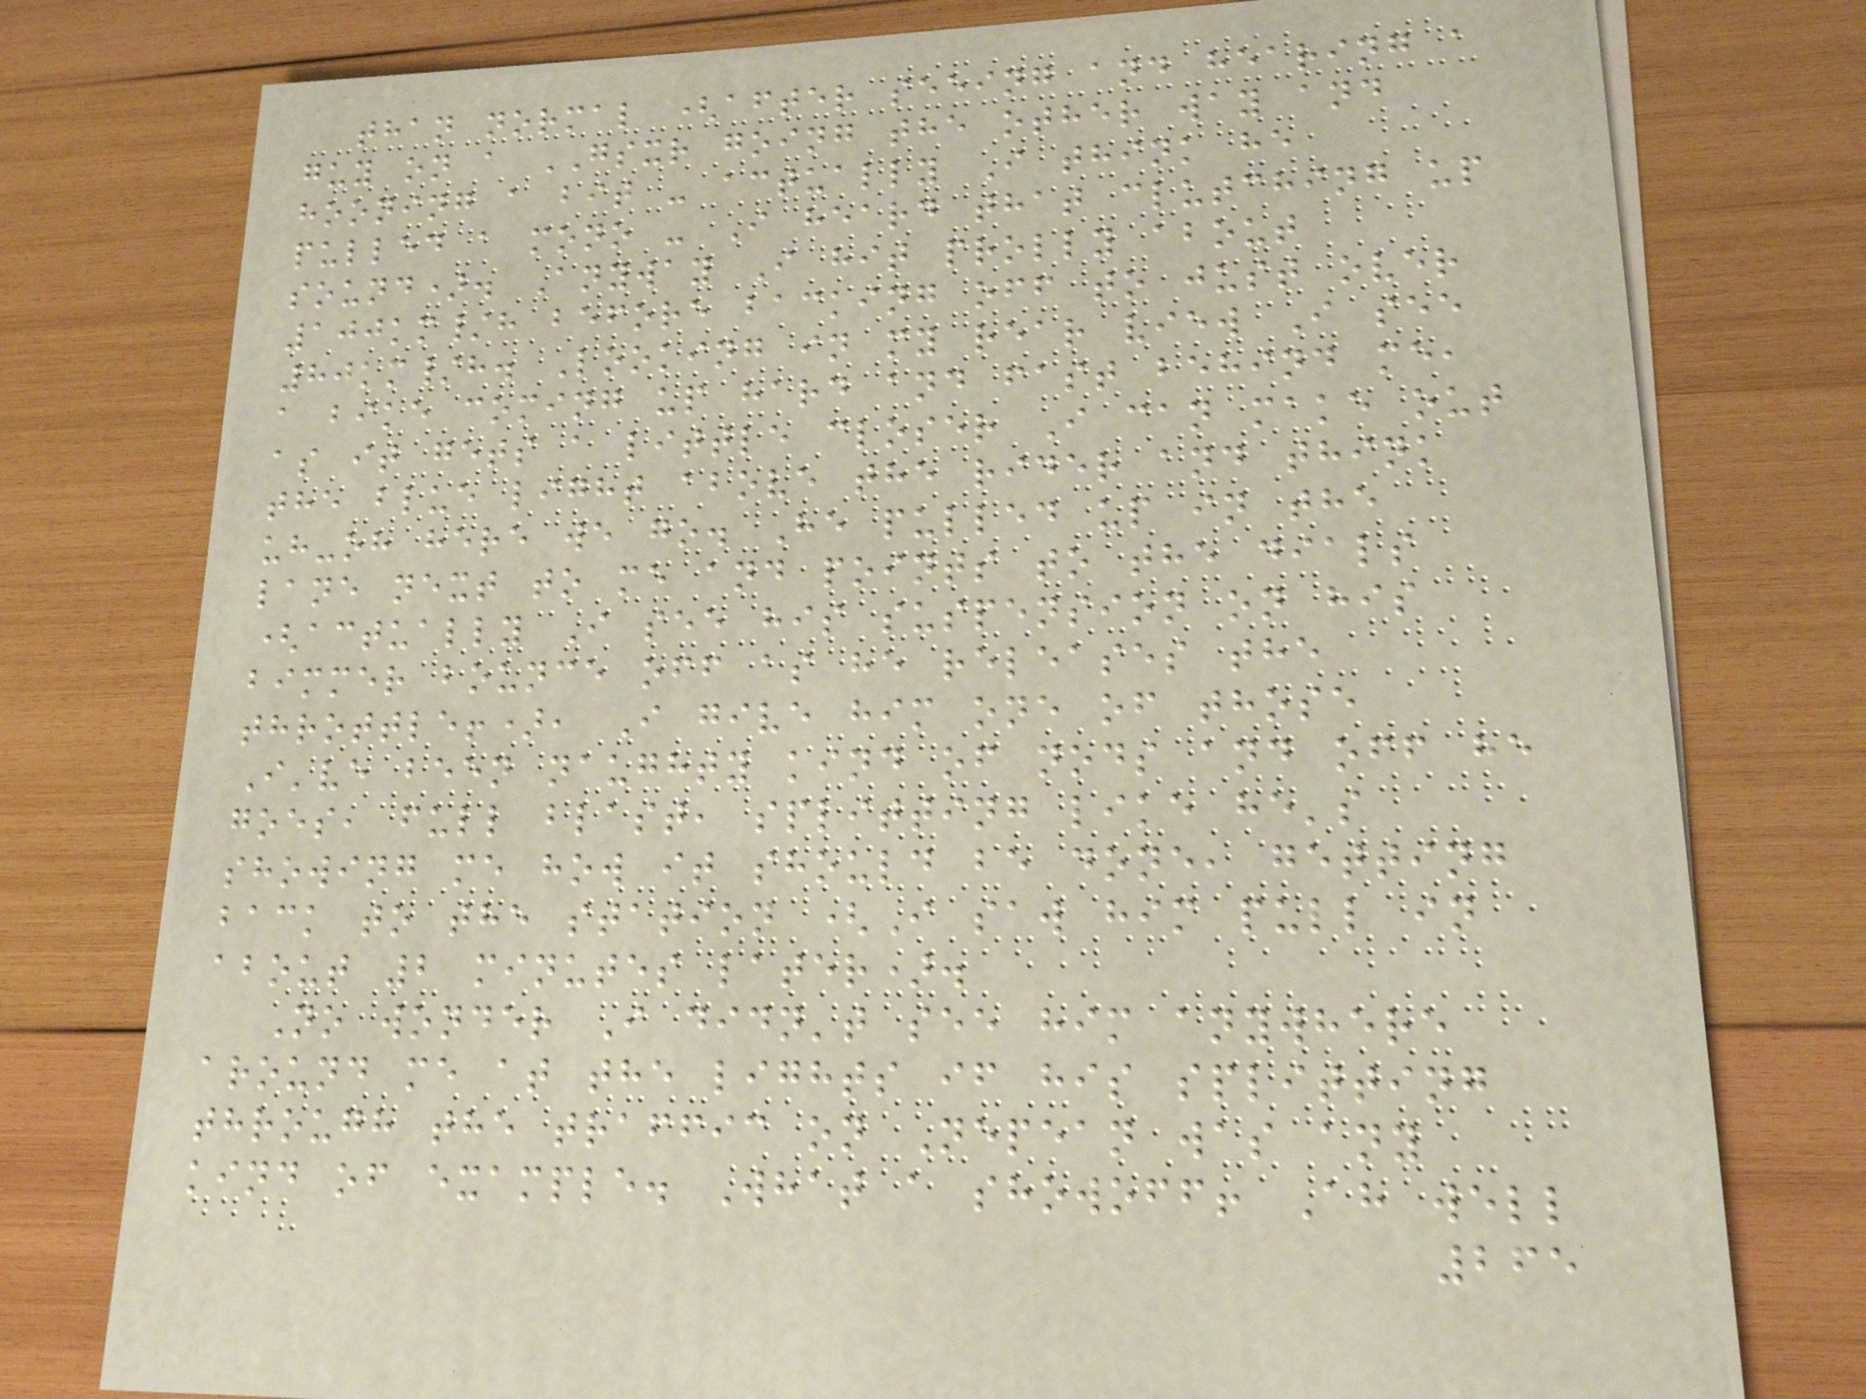than normal (after seeing and hearing a
guy on a GSXR going the other way and
hooning a bit - actually I think he
pulled a mono - I heard that clutching up
sound). Anyway I hit prolly about
100km/h before backing off to just over
80km/h. Looking in my rear view I see
a bike coming up hard and fast behind me,
as it gets a little closer I can make out
the blue light above the rider and think
uh-oh here we go. He pulled up in the
lane next to me and points to the dials
(actually I see his suspension on his
bimmer bounce off as he releases the
throttle!), I give him one of those
I've been naughty kind of nods and off he
goes, full blast, splitting like he's
showing me how it should be done, getting
back to the station (I saw him pull in
about 2 minutes later).
No wonder I didn't see him anywhere
around me at the lights if his splitting
through the traffic on Nepean was any
kind of example. What a showoff! Ah well
265
